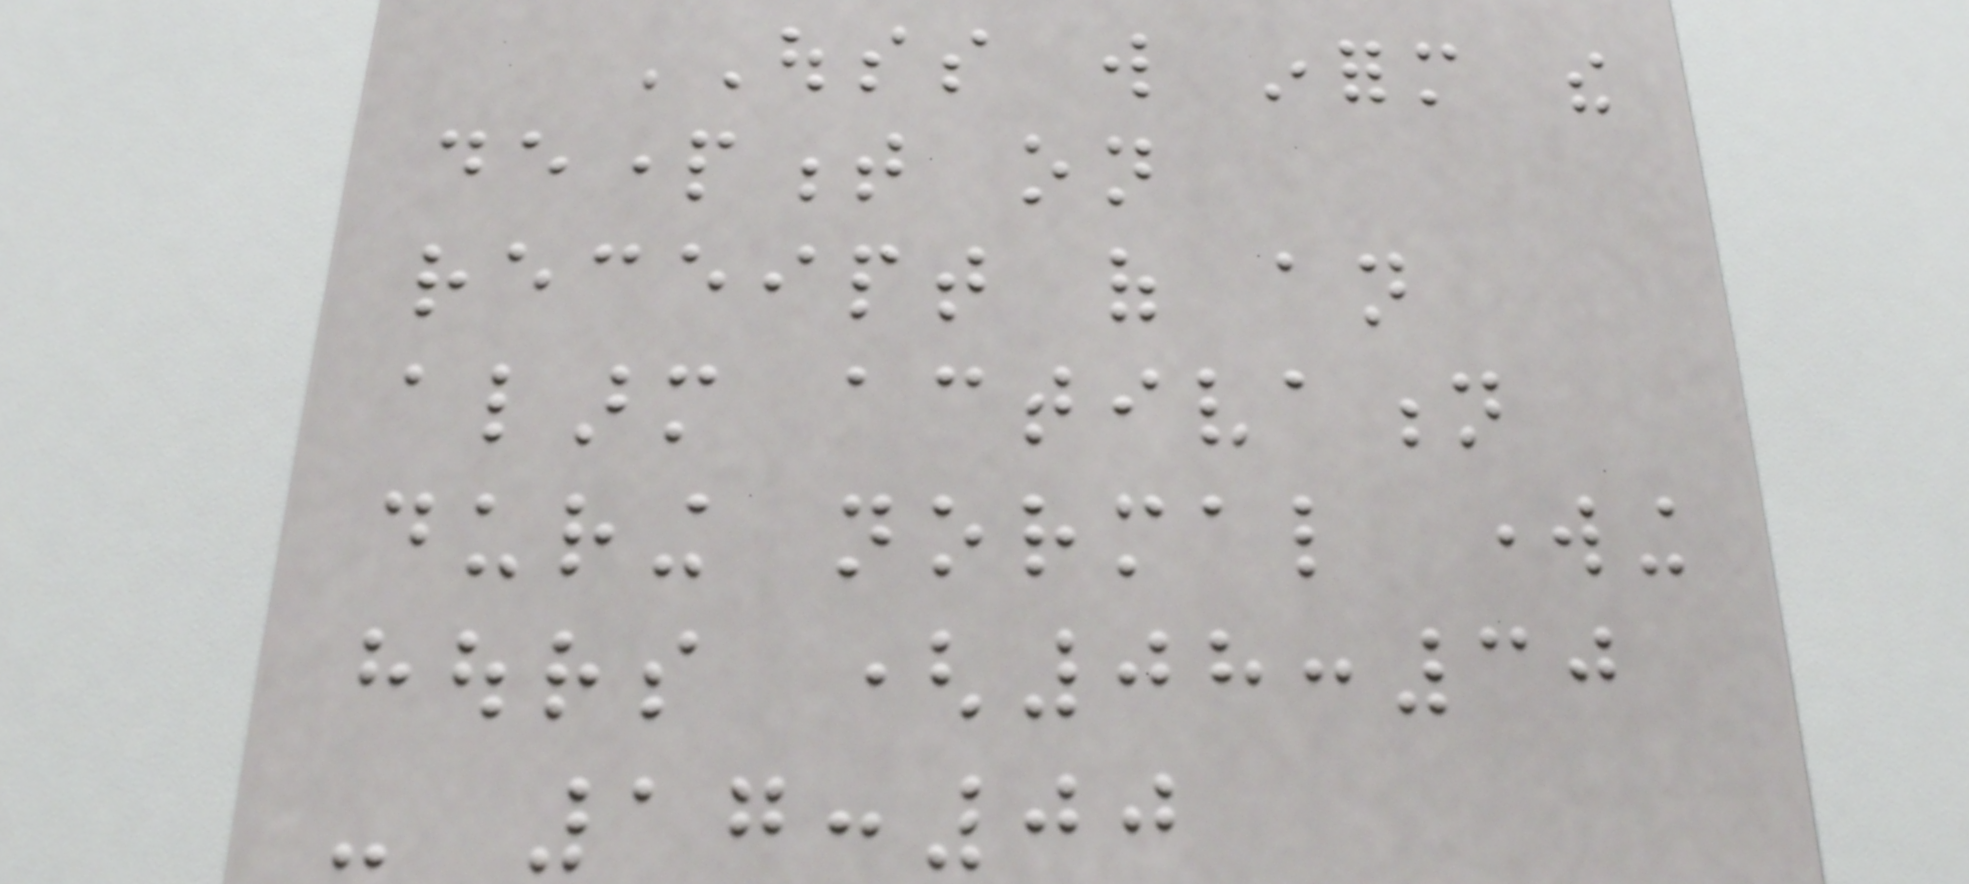OUSS will inform the
department on
receipt of an
alarm activation
during normal working
hours (08:30
- 17:00
